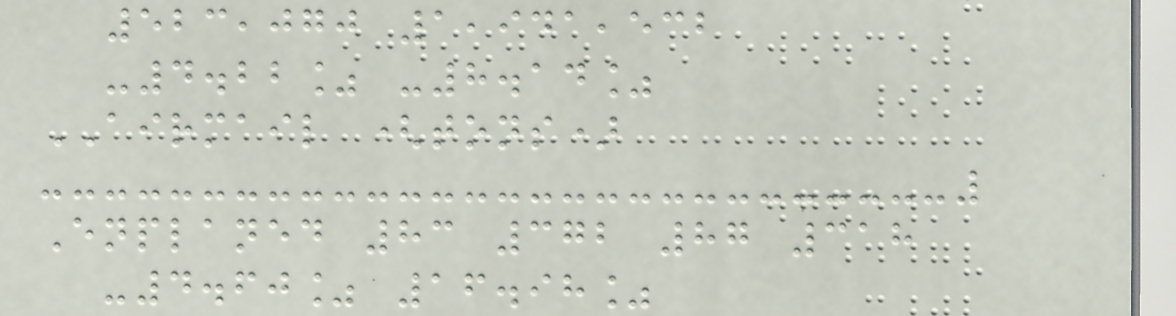523,070 1,941,532
-4.22% -8.14%
AIRMAIL (tons)
Enplaned 83 372 87 318
-4.60% 16.98%
